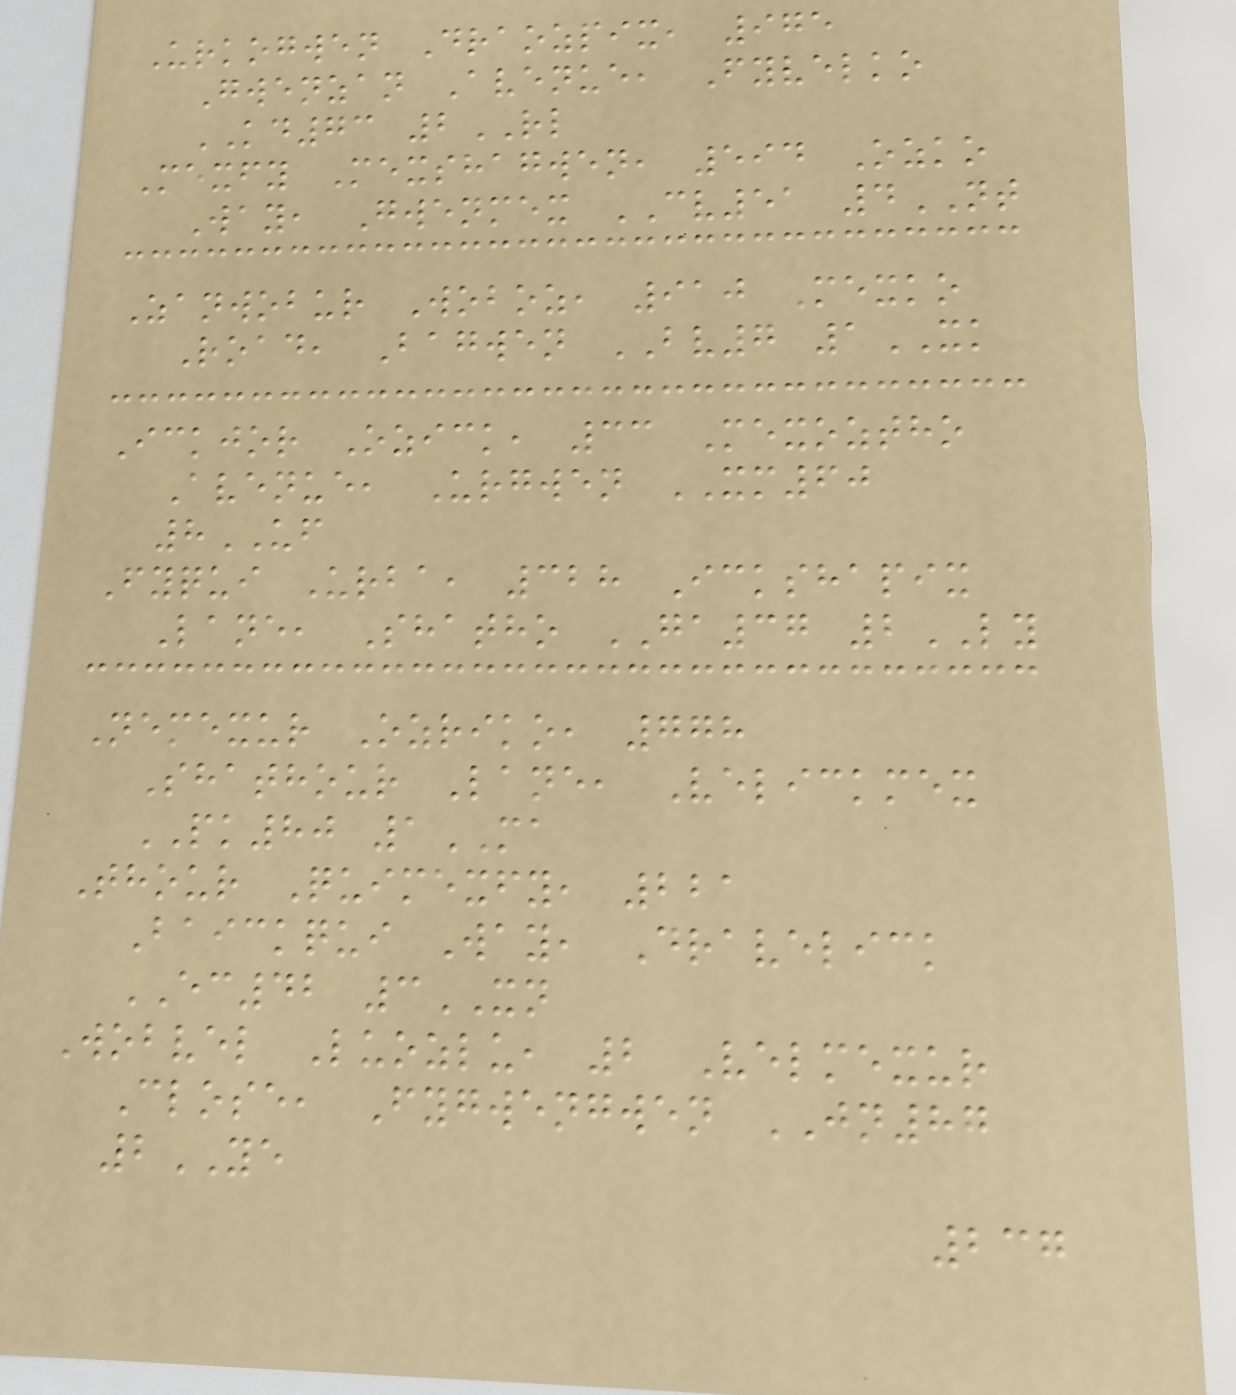Urkogwen Draozpix, 975
Gwenzan Avenue, Fyvelko
KD73 2RL
Mexfy Mexshagwen, 594 Ozko
Way, Gwenmex CV51 4NT
Zanwobur Woboz, 910 Mexko
Road, Bagwen BV7 1XK
Ickjor Ozick, 33 Mexoztho
Avenue, Urgwen XM60
8UF
Fyqui Urba, 328 Ickshapix
Lane, Shatho GA37 2LY
Nemexur Ozriko, 778
Shathour Lane, Velickmex
PK80 1MA
Thour Quimexfy, 221
Baickqui Way, Dravelick
EC42 3XN
Wobvel Luozlu, 2 Velmexur
Close, Fygwengwen JN87
2YE
237
